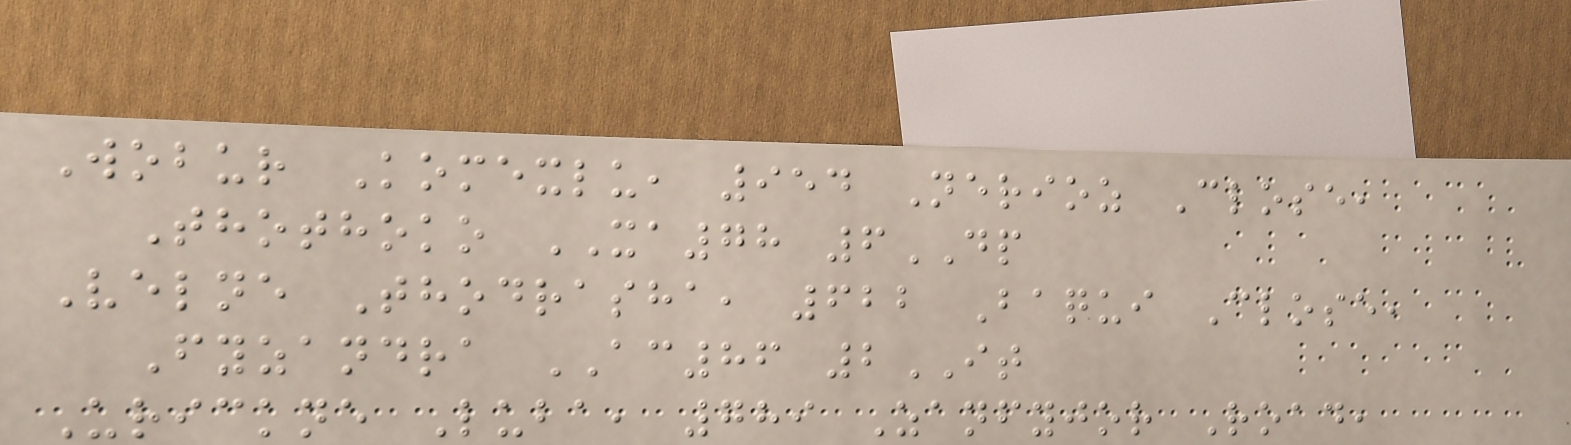Wobur Komexlu, 954 Nerioz Close,
Thothoko XA78 6DP
Velne Thodrasha, 622 Baqui Close,
Fyzandra AC86 2IT
Urickne Luba, 789 Zanfyjor Road,
